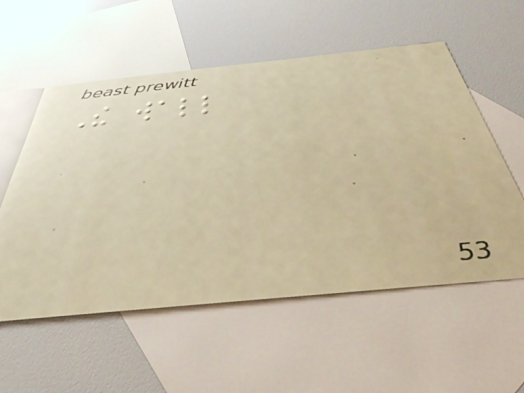The wall
